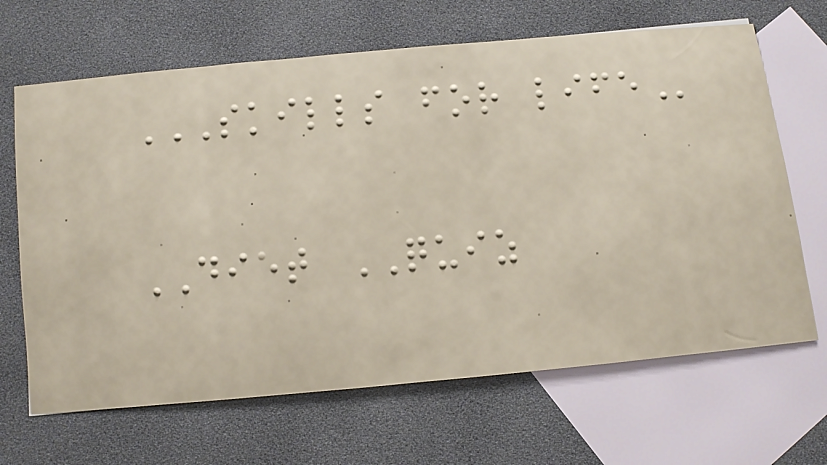SKILLS FOR LIFE
DIET QUIZ
